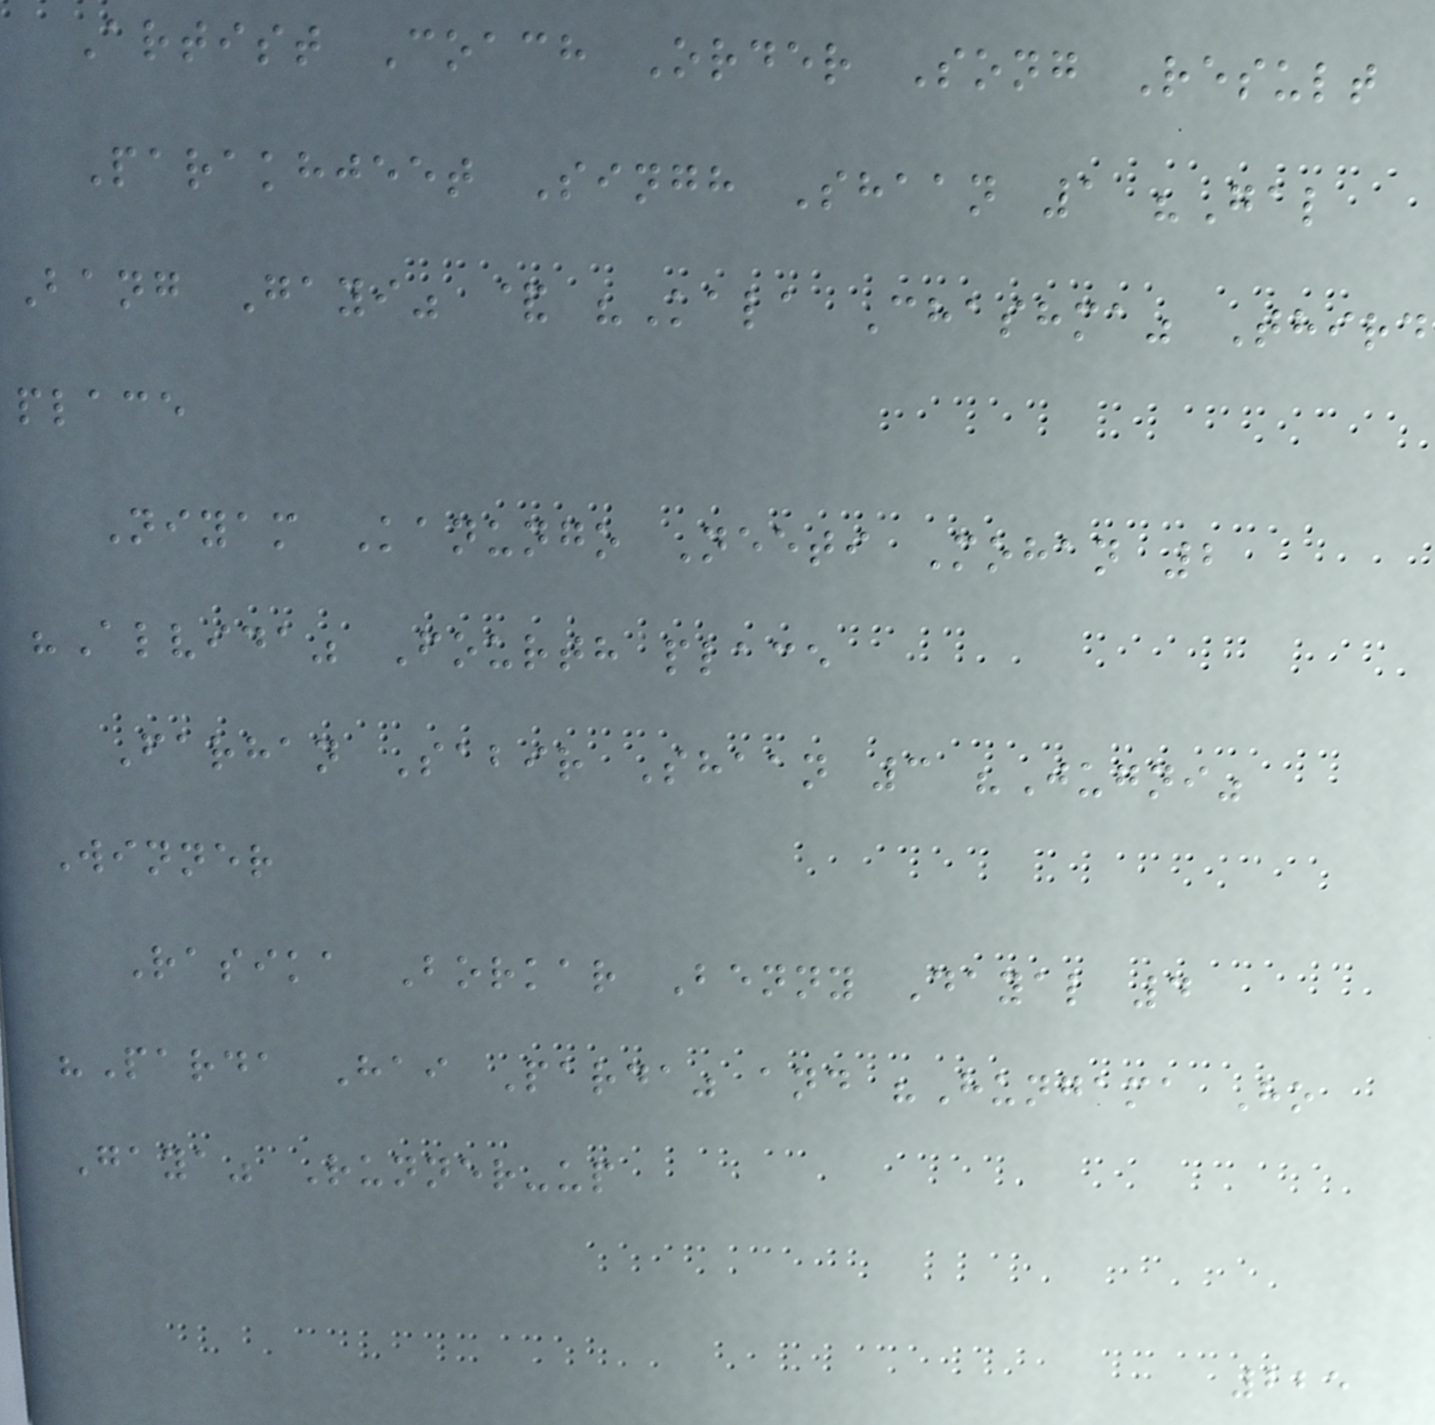Artist Coach Order Song Result
Parakhjeet Singh Shaan 1 "Gal
Bang Gayi" & "Kala Chashma" Third
place
Niyam Kanungo Neeti Mohan 2
"Alvida" Fourth place
Farhan Sabir Shaan 3 "Jugni"
Winner
Rasika Borkar Benny Dayal 4
"Parda Hai Parda" and "Hungama Ho
Gaya" Runner-up
225
